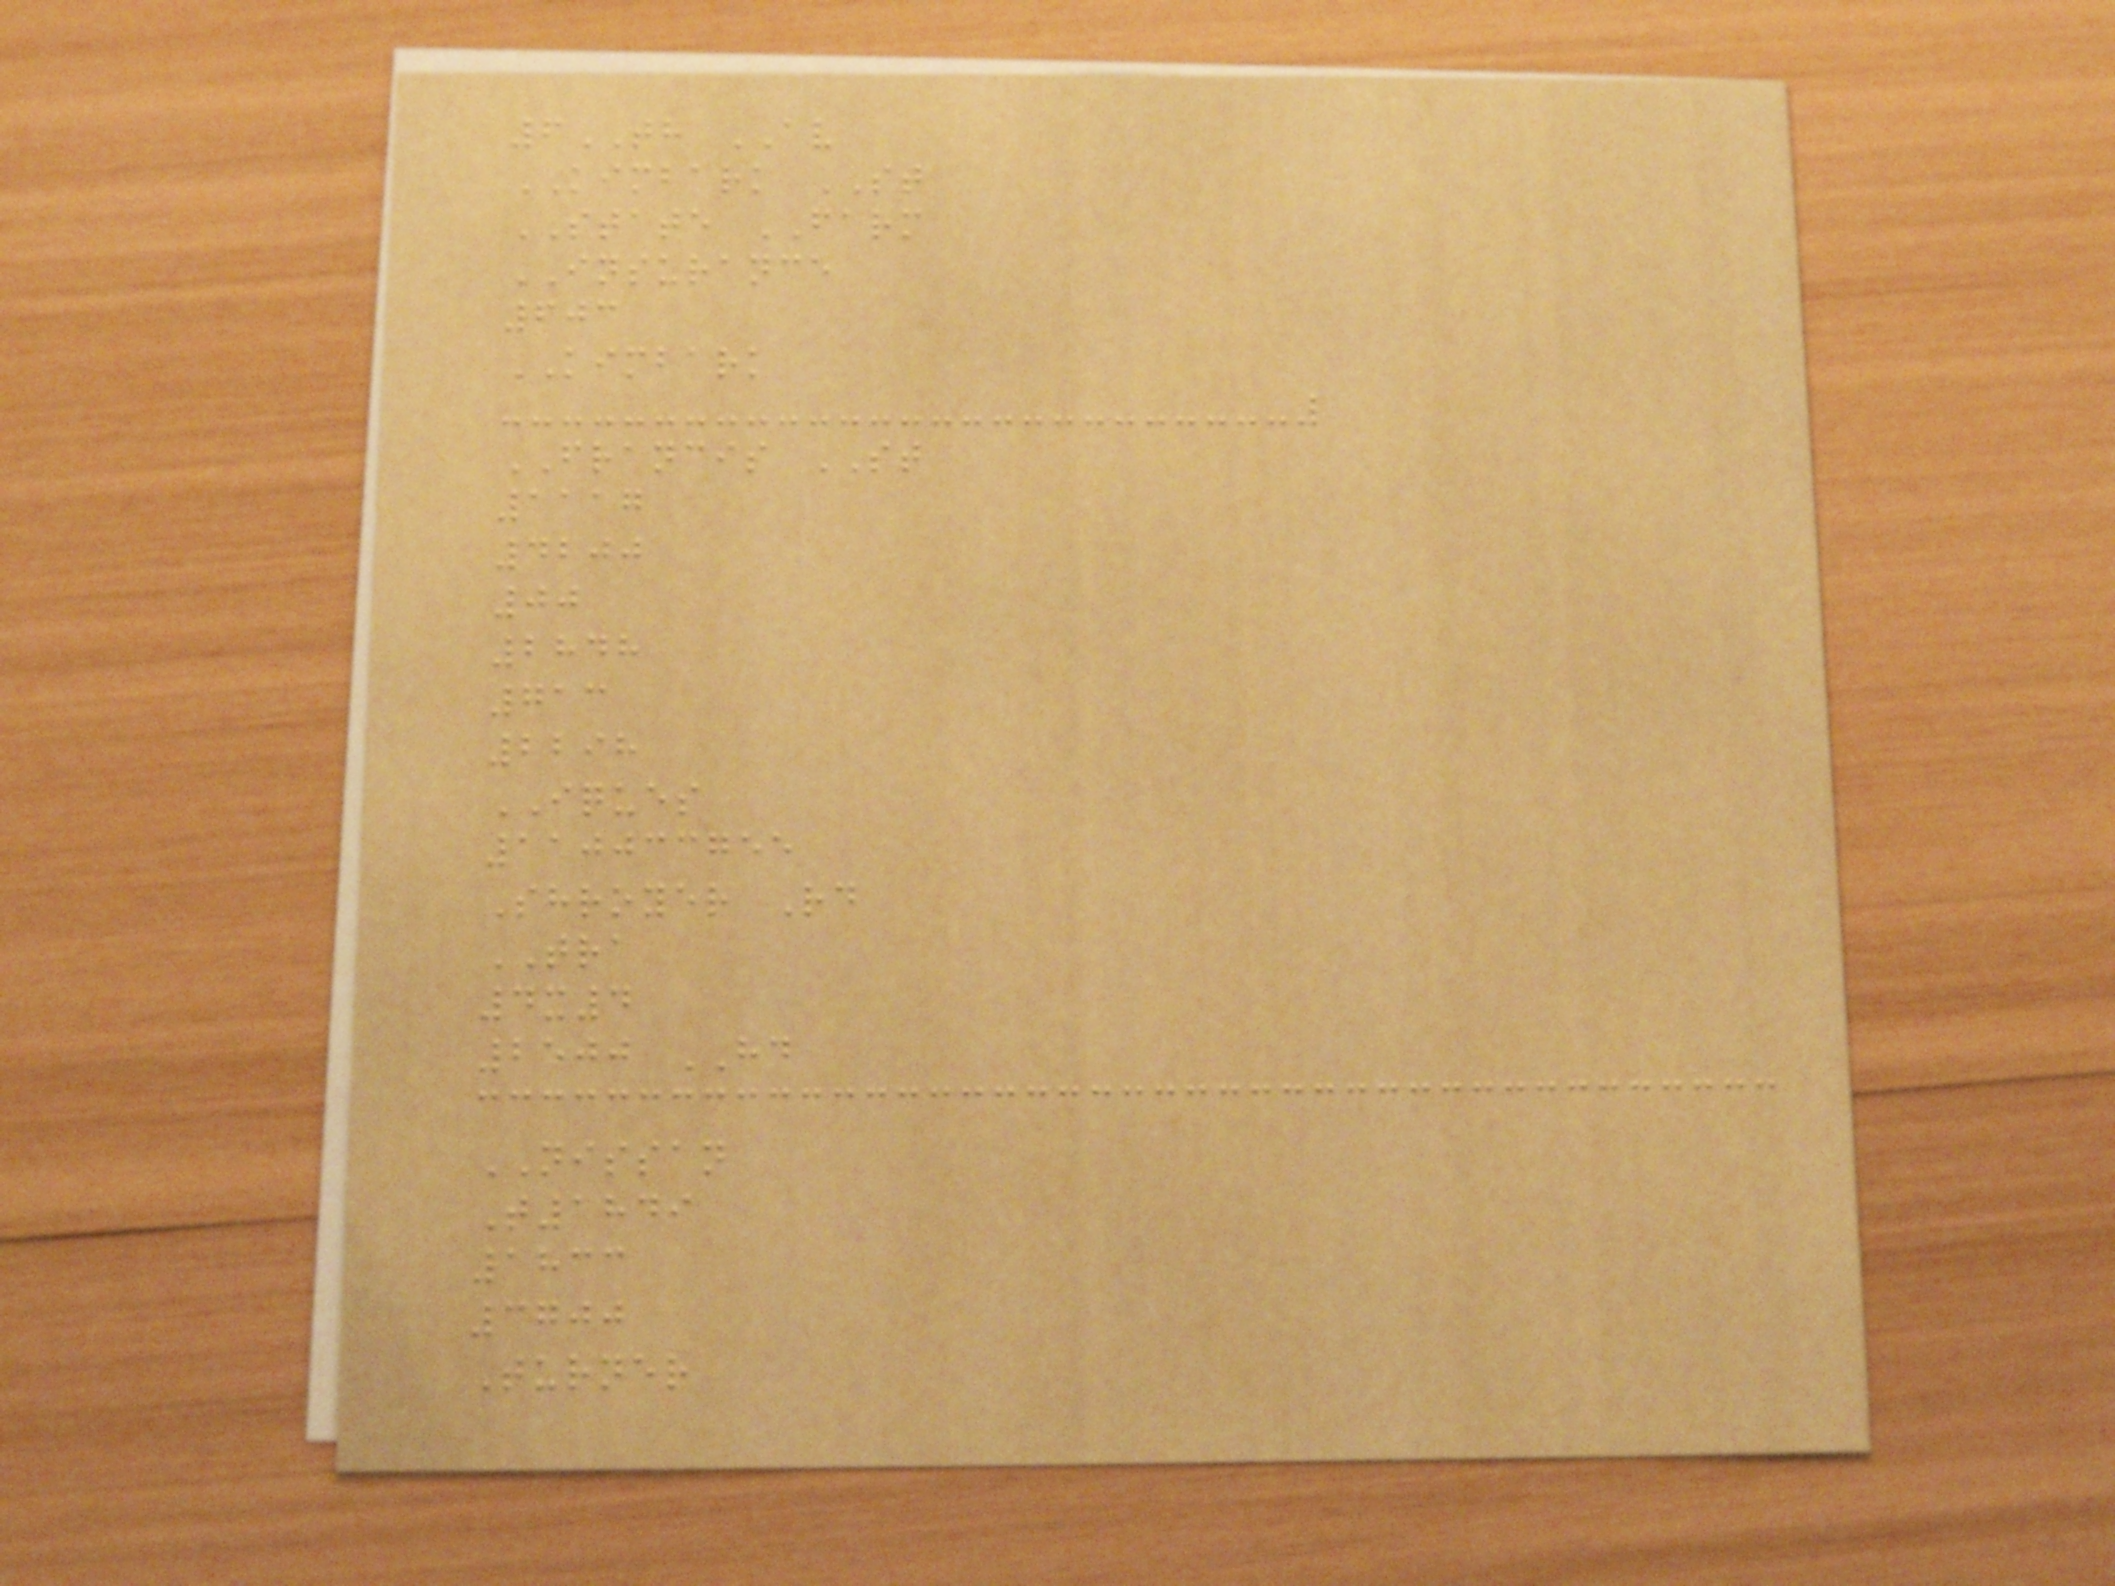6TH AV
KIMBARK ST
STATE FARM
INSURANCE
603
KIMBARK
FRANCIS ST
1117
4200
00
2848
713
2298
IQUES
110033755
Shroyer Rd
TRA
4x4
2500 HD
NISSAN
T1849
1833
3700
Turner
